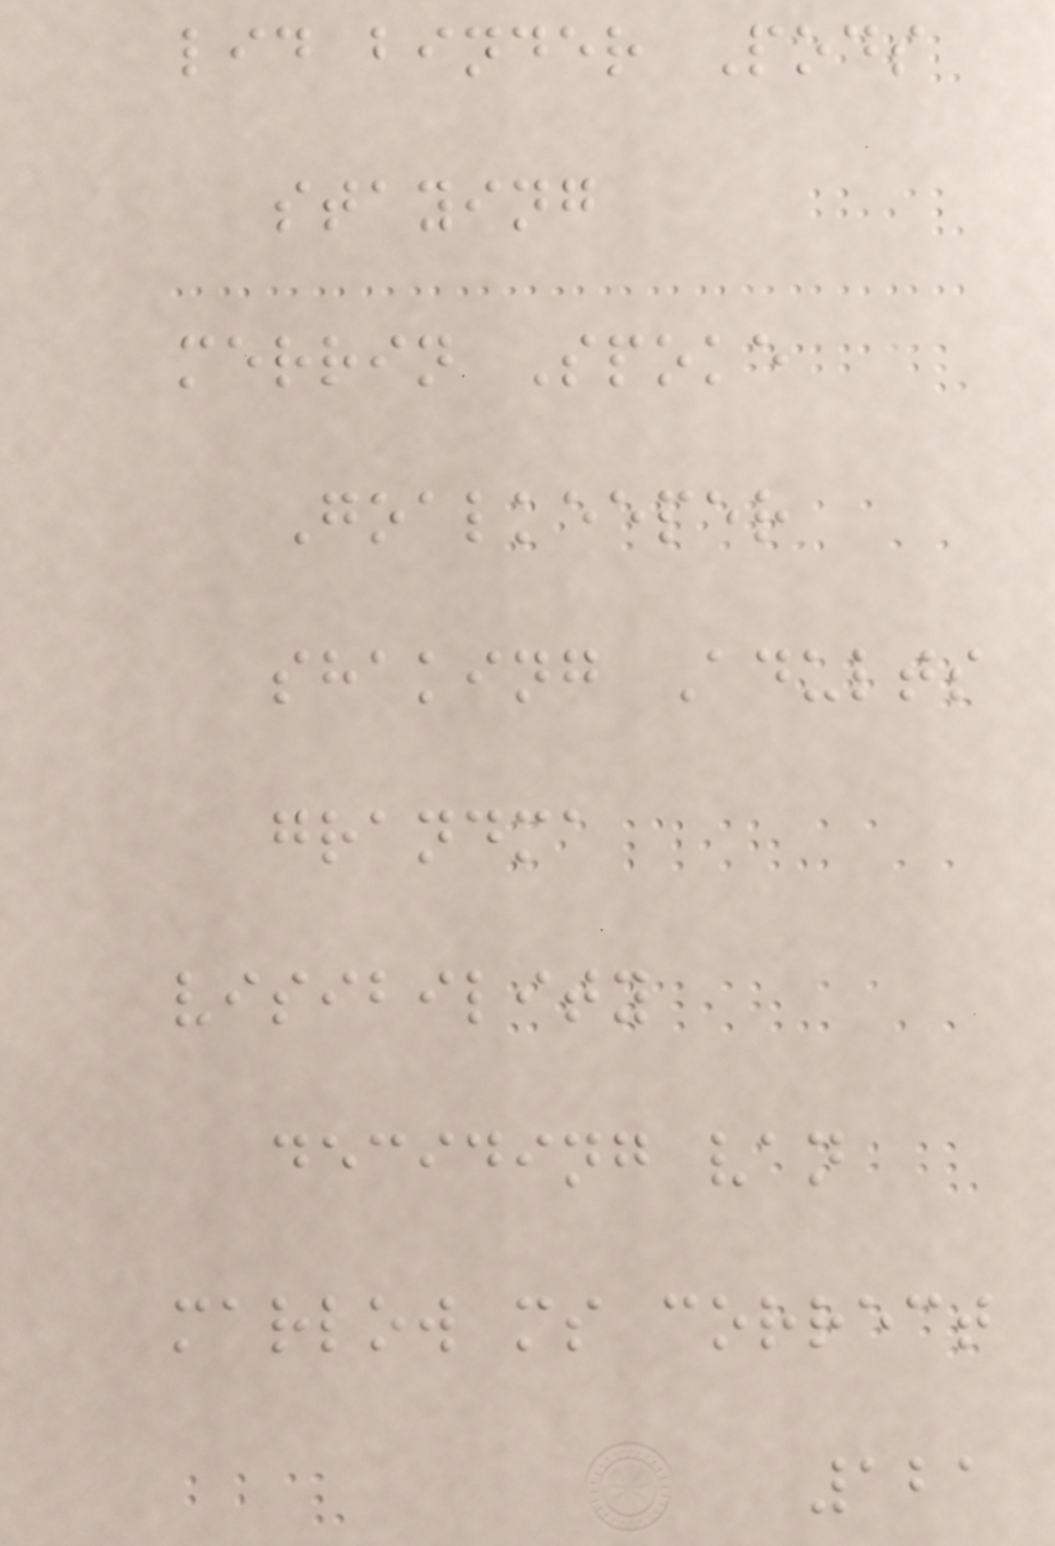lid binder Pods
staying
merrin Spoke
Goalkeeper
shaking Adults
grandma
visibility
deciding van
marlow ms correct
121
